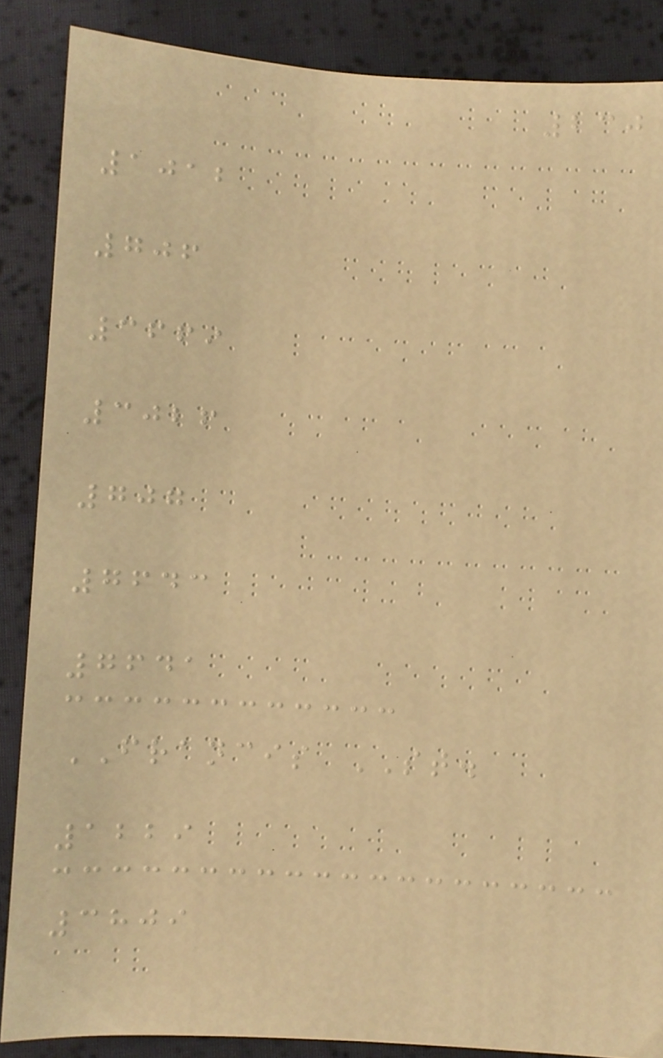230
1012
706
3669
3026
707
7643
7641
FRANCIS ST.
1229
3809
